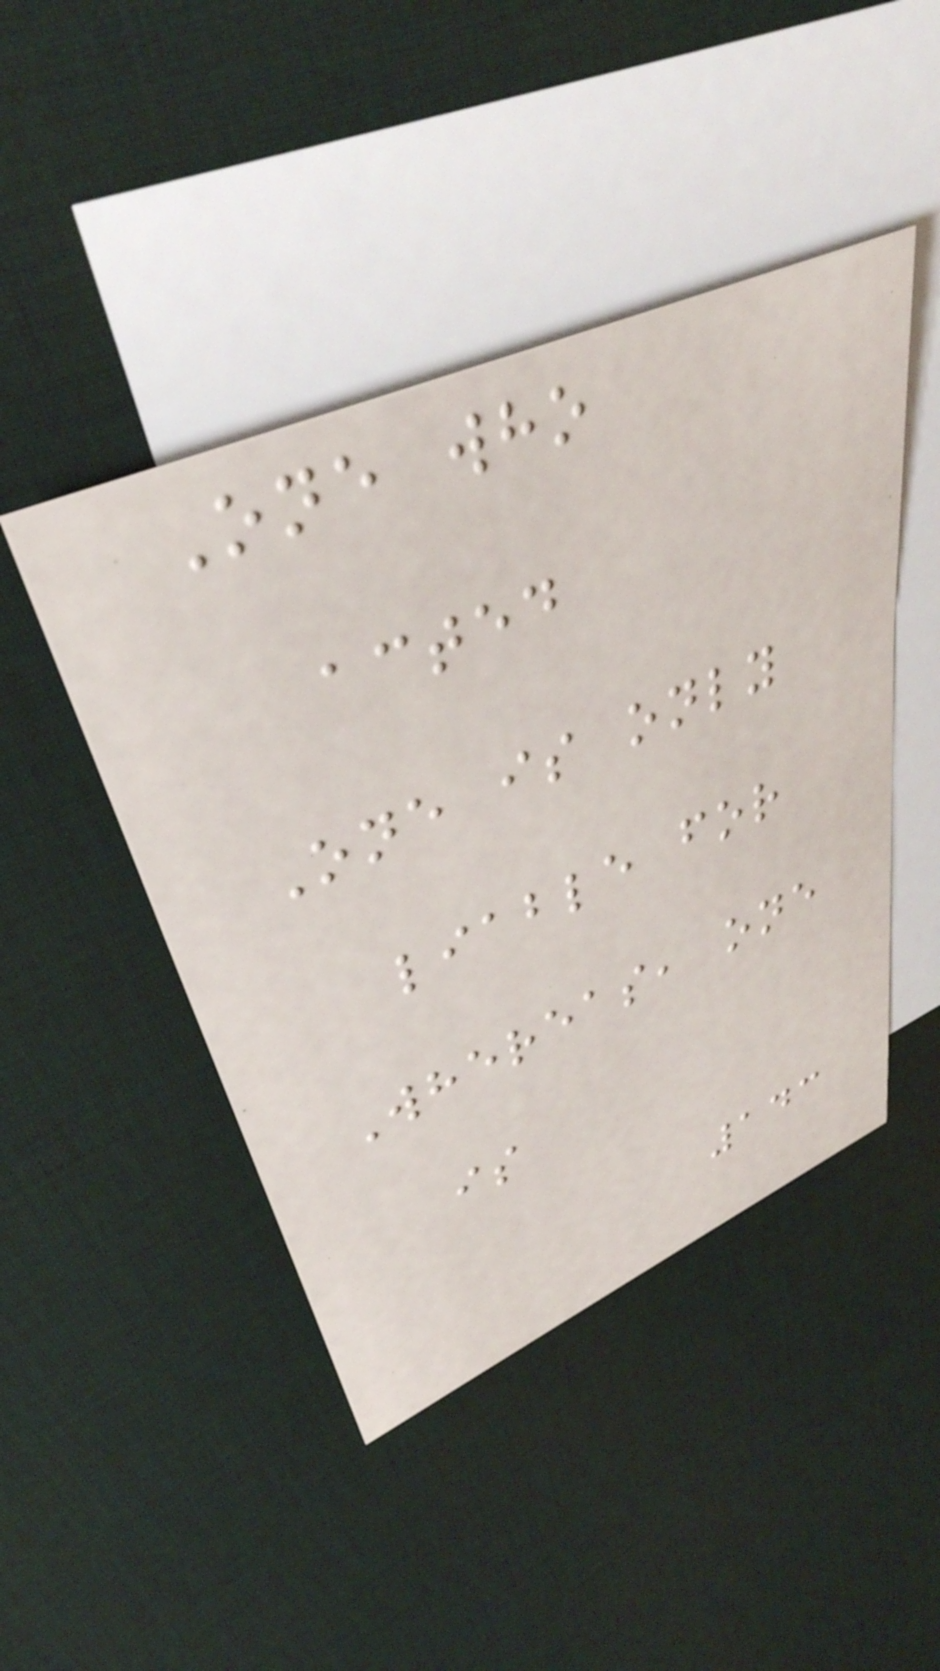One who
acted
One is only
liable for
Whereas, one
is
143
